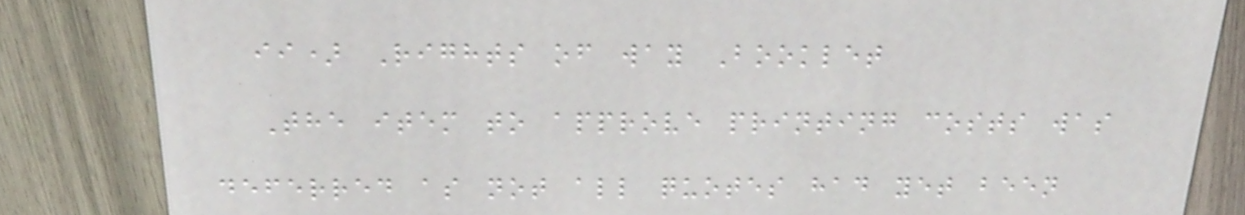ii) Rights of way Booklet
The item to approve printing costs was
deferred as not all quotes had yet been
